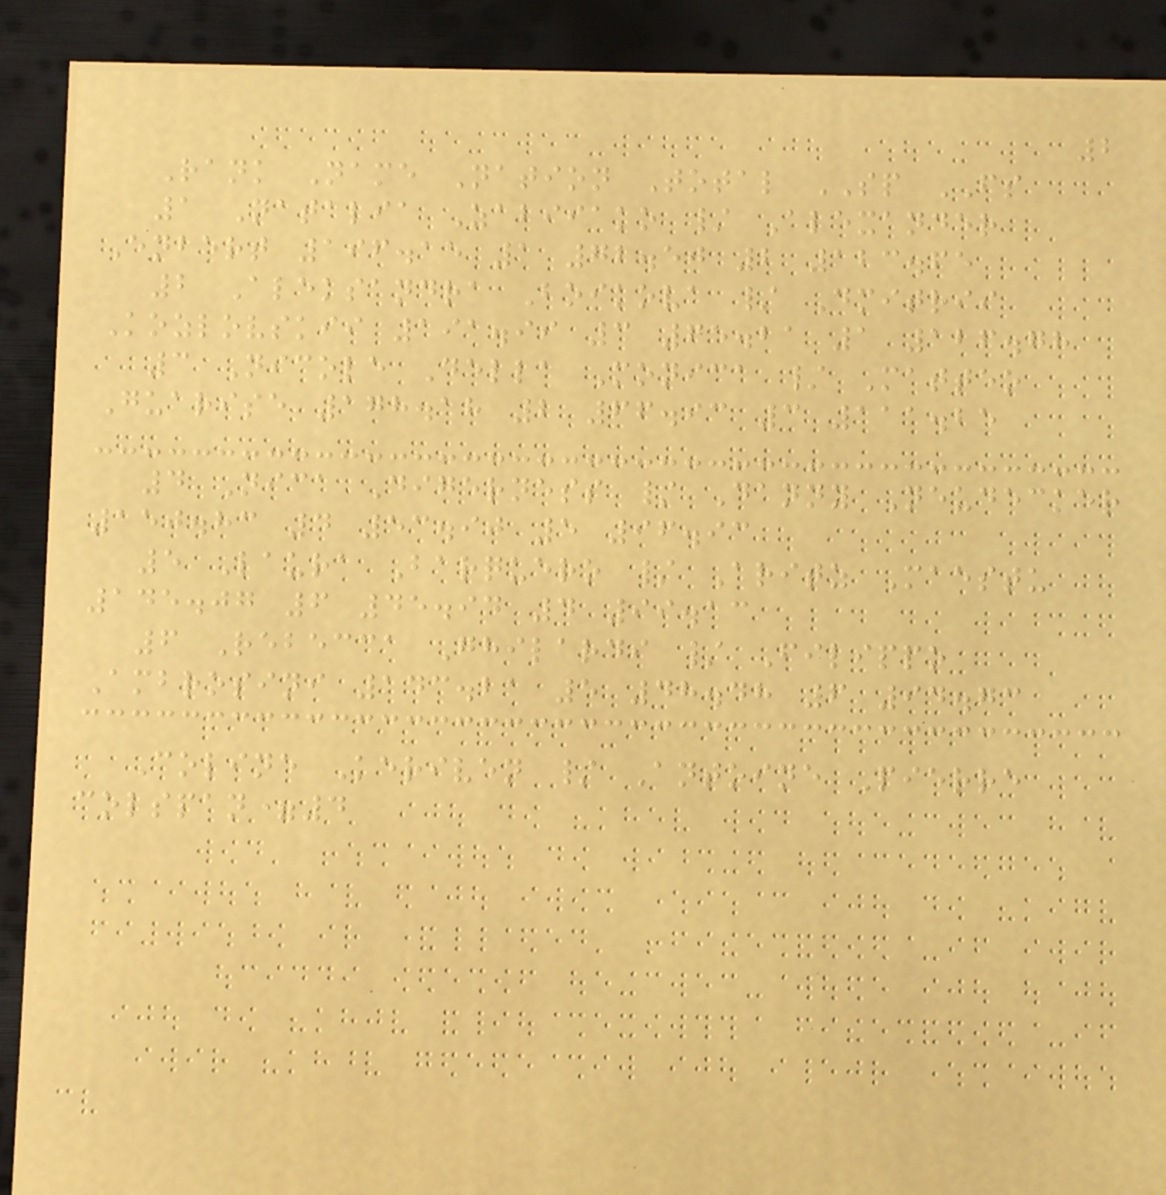2
Rank Name Nation Total SP FS
1 Natalia Zabiiako / Alexander
Enbert 196.15 1 72.50 2 123.65
2 Aleksandra Boikova / Dmitrii
Kozlovskii 191.99 3 65.21 1 126.78
3 Nicole Della Monica / Matteo
Guarise 178.18 2 66.93 3 111.25
4 Nica Digerness / Danny Neudecker
150.83 4 53.90 5 96.93
5 Laura Barquero / Aritz Maestu
145.07 6 45.94 4 99.13
6 Rebecca Ghilardi / Filippo
Ambrosini 143.21 5 48.48 6 94.73
Coline Keriven / Antoine Pierre
colspan=4
